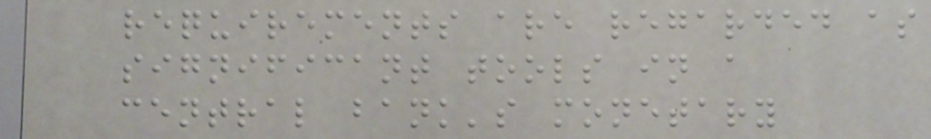requirements are regarded as
significant tools in a
central bank's monetary
